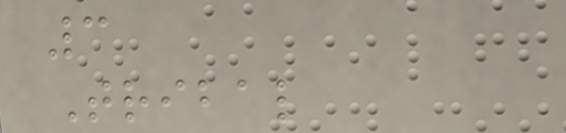3
Tribal
